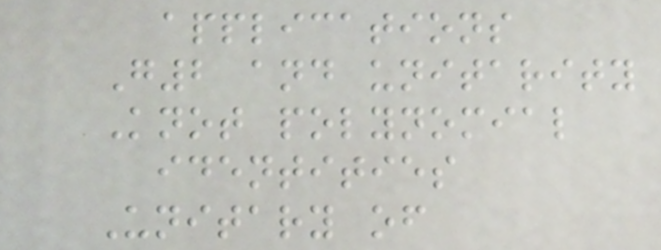applications
G2 and unitarity
Knot polynomial
identities
Unitary of
